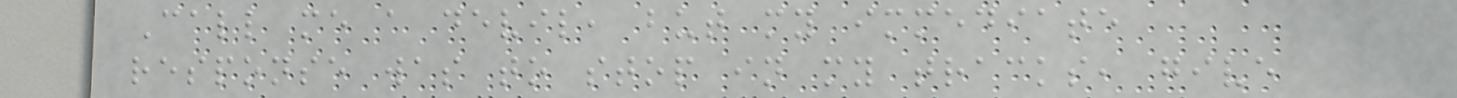Call me a devil, but my immediate
response was to stop in my tracks, give
